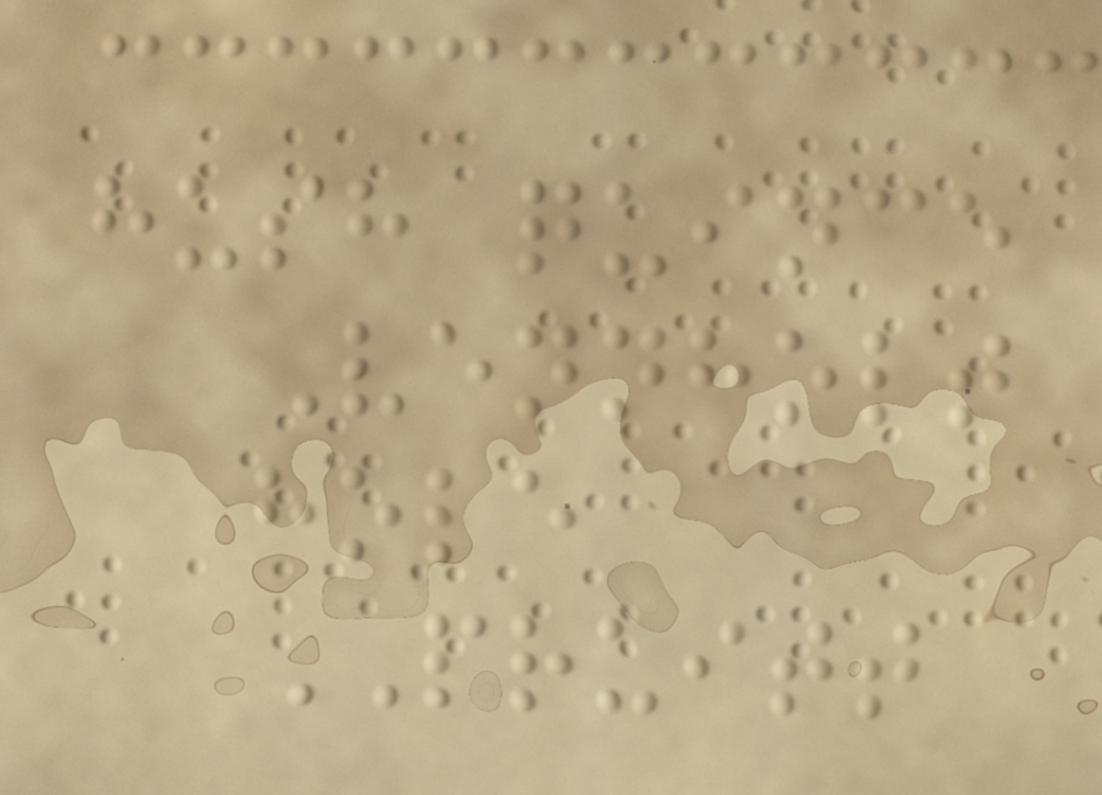hush quince
Vennholt
hole
PRUITT
